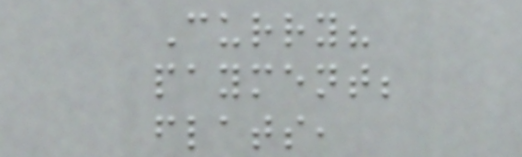Curry?
payment;
flats,
